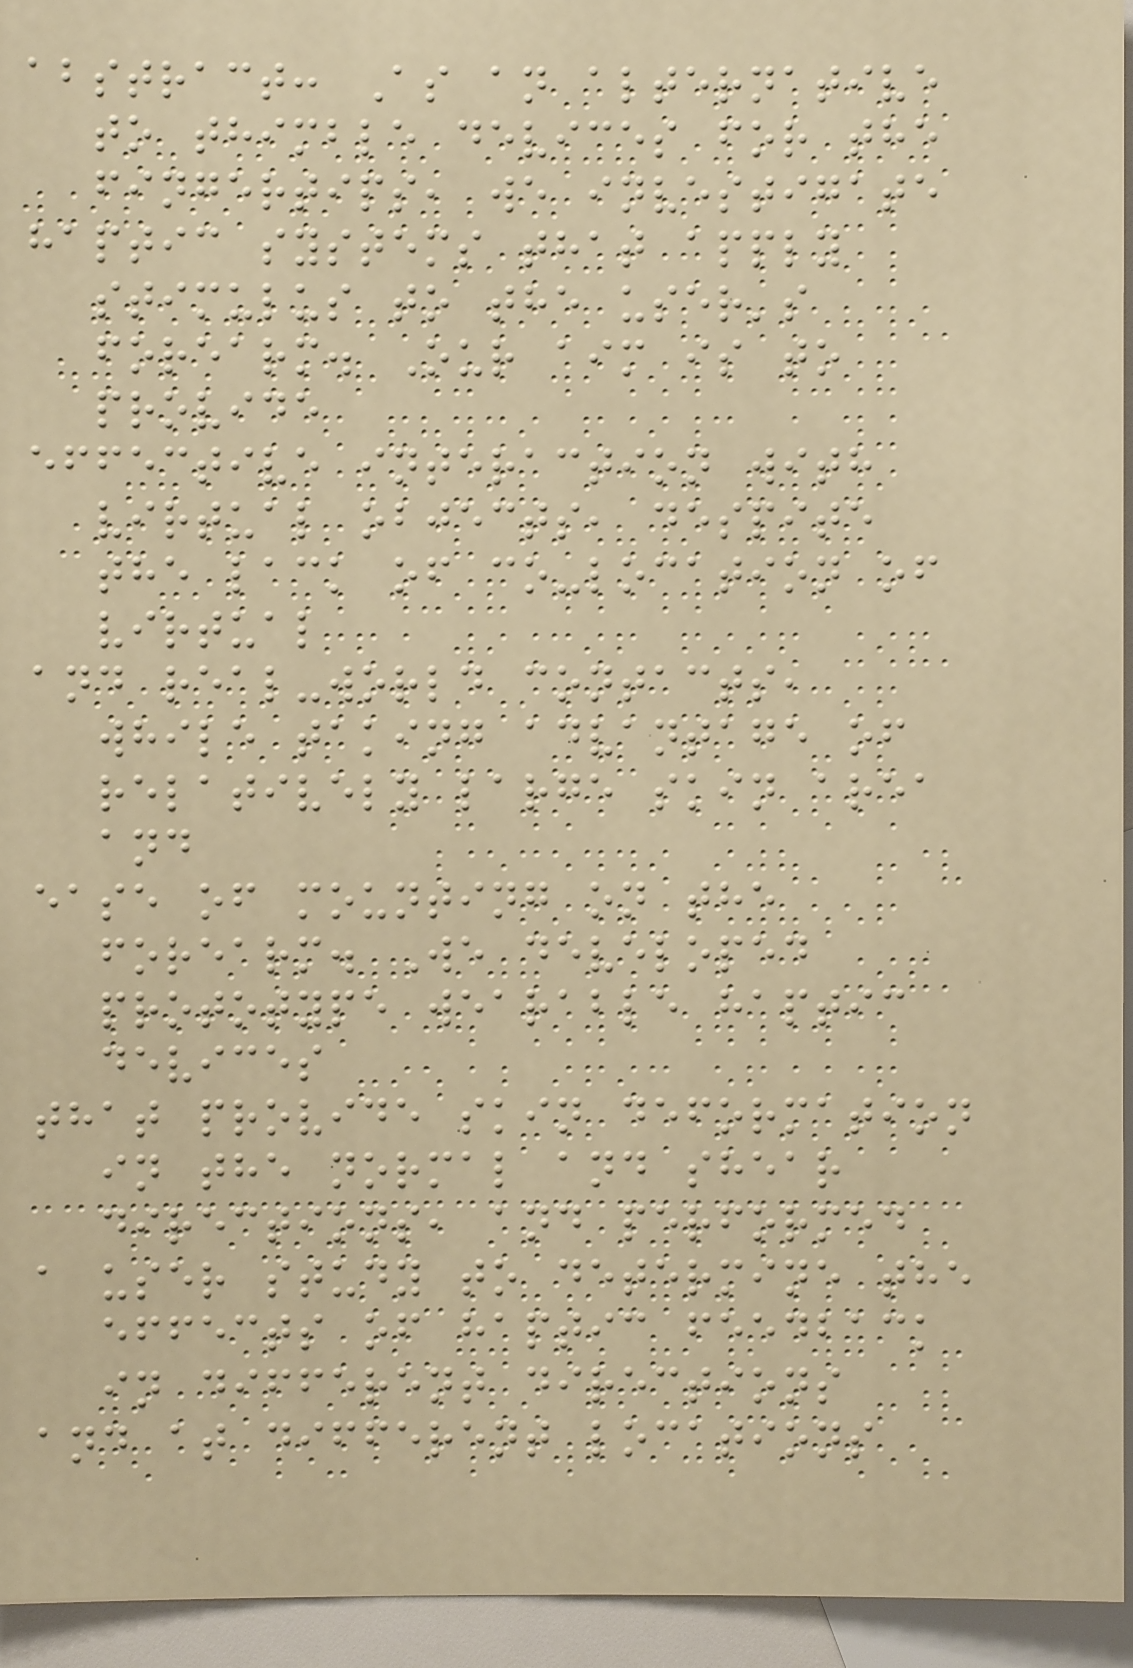abstract: As an alternative
to thimble devices for the
fingertips, we investigate
haptic systems that apply
stimulus to the user's
forearm. Our aim is to
provide
effective interaction with
virtual objects, despite
the lack of co-location of
virtual
and real-world contacts,
while taking advantage of
relatively large skin area
and
ease of mounting on the
forearm. We developed
prototype wearable haptic
devices
that provide skin deformation
in the normal and shear
directions, and performed
a user study to determine the
effects of haptic feedback
in different directions
and at different locations
